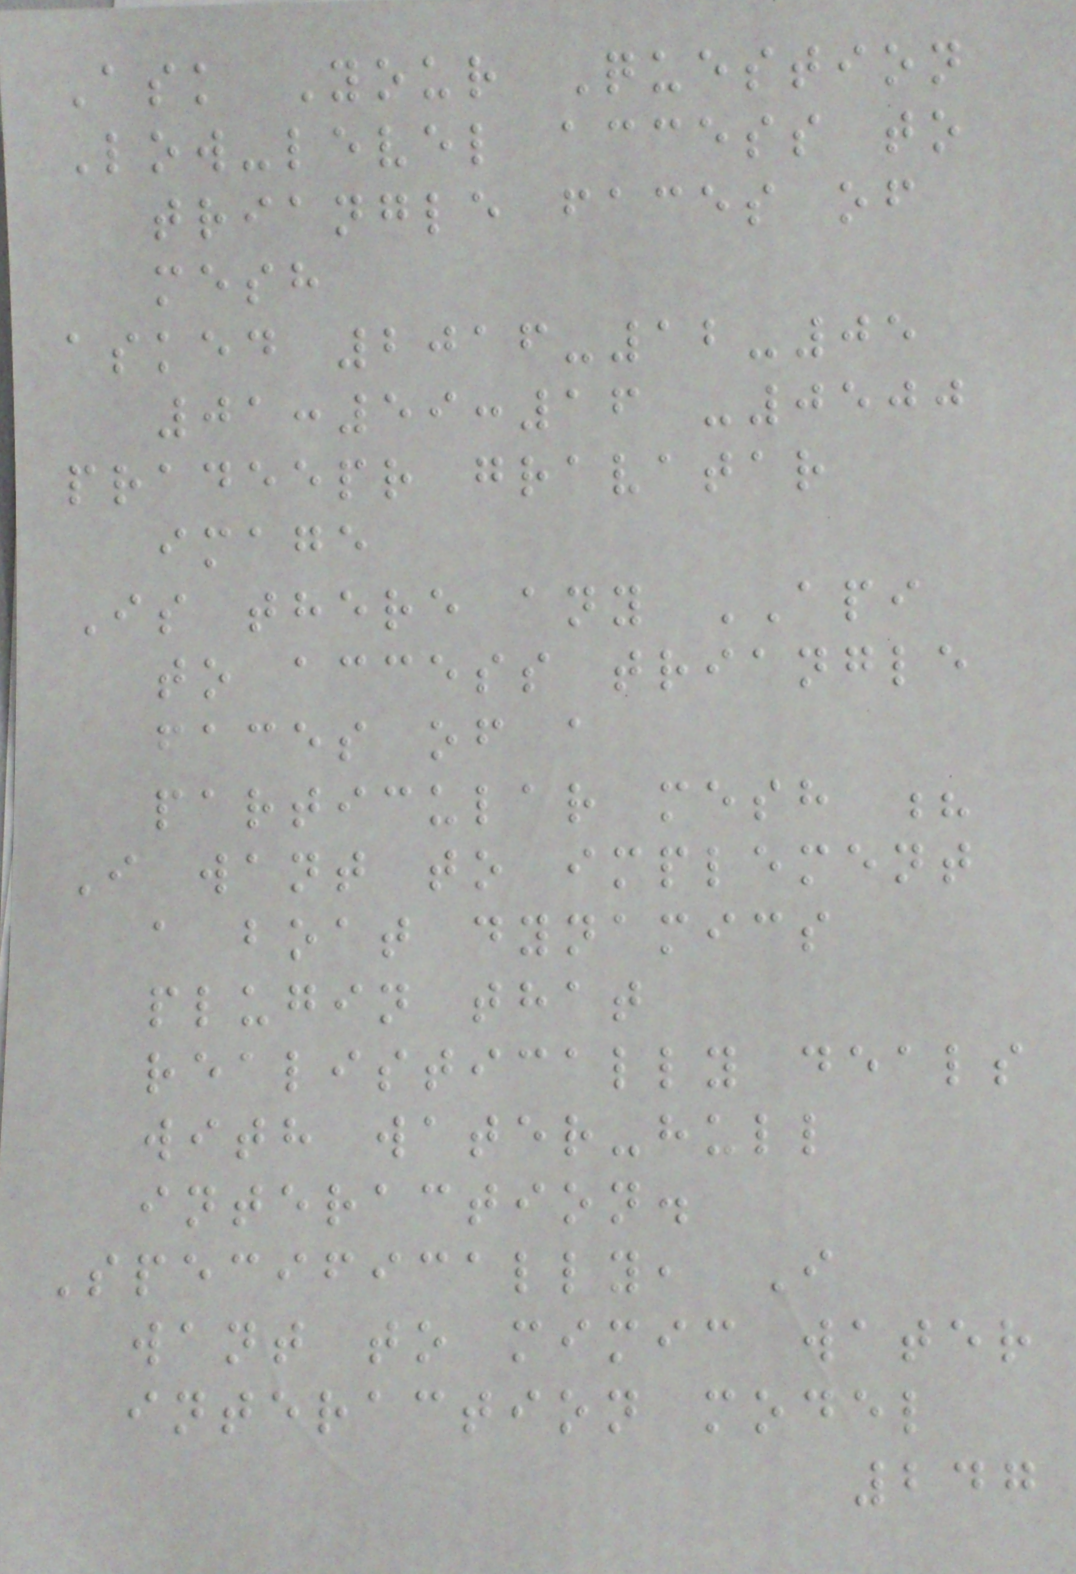Ask Your Question
Low-level access to
triangle faces of
mesh
asked 2016-12-05
01:59:16 -0500
pradeepr gravatar
image
Is there any API
to access triangle
faces of a
particular mesh ?
I want to implement
a boat dynamics
plugin that
realistically deals
with water-hull
interaction.
Specifically, I
want to mimic water
interaction model
247
